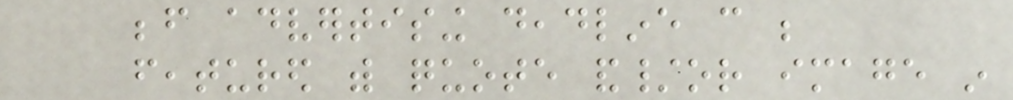before advertising deadline can be
featured with quote and/or image in
